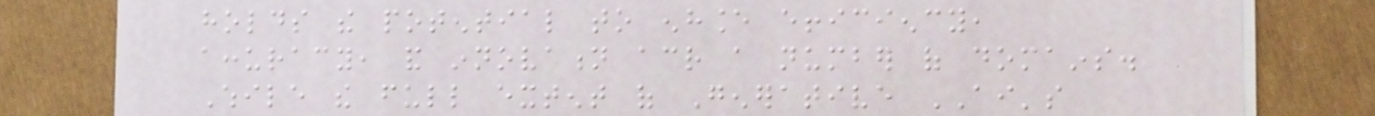holds the potential to enhance efficiency,
accuracy, and innovation across a number of domains.
While the full extent of Generative AI's
